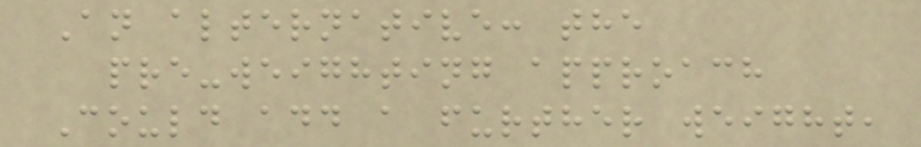An alternative: the
pre-weighting approach
Could add a further weight,
